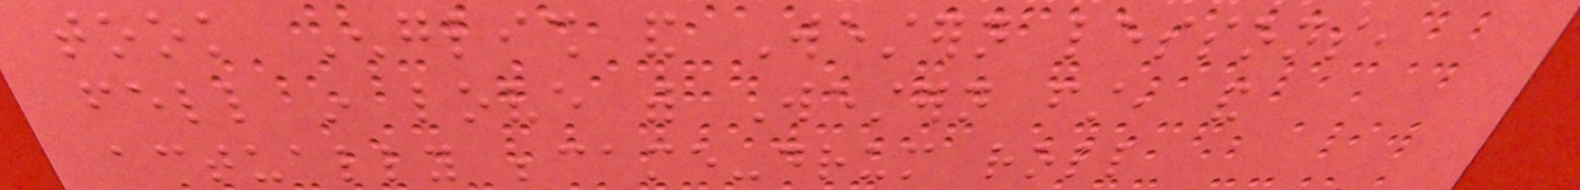took English and Western lessons,
fell in love with Western first, and
actually became-drum roll
